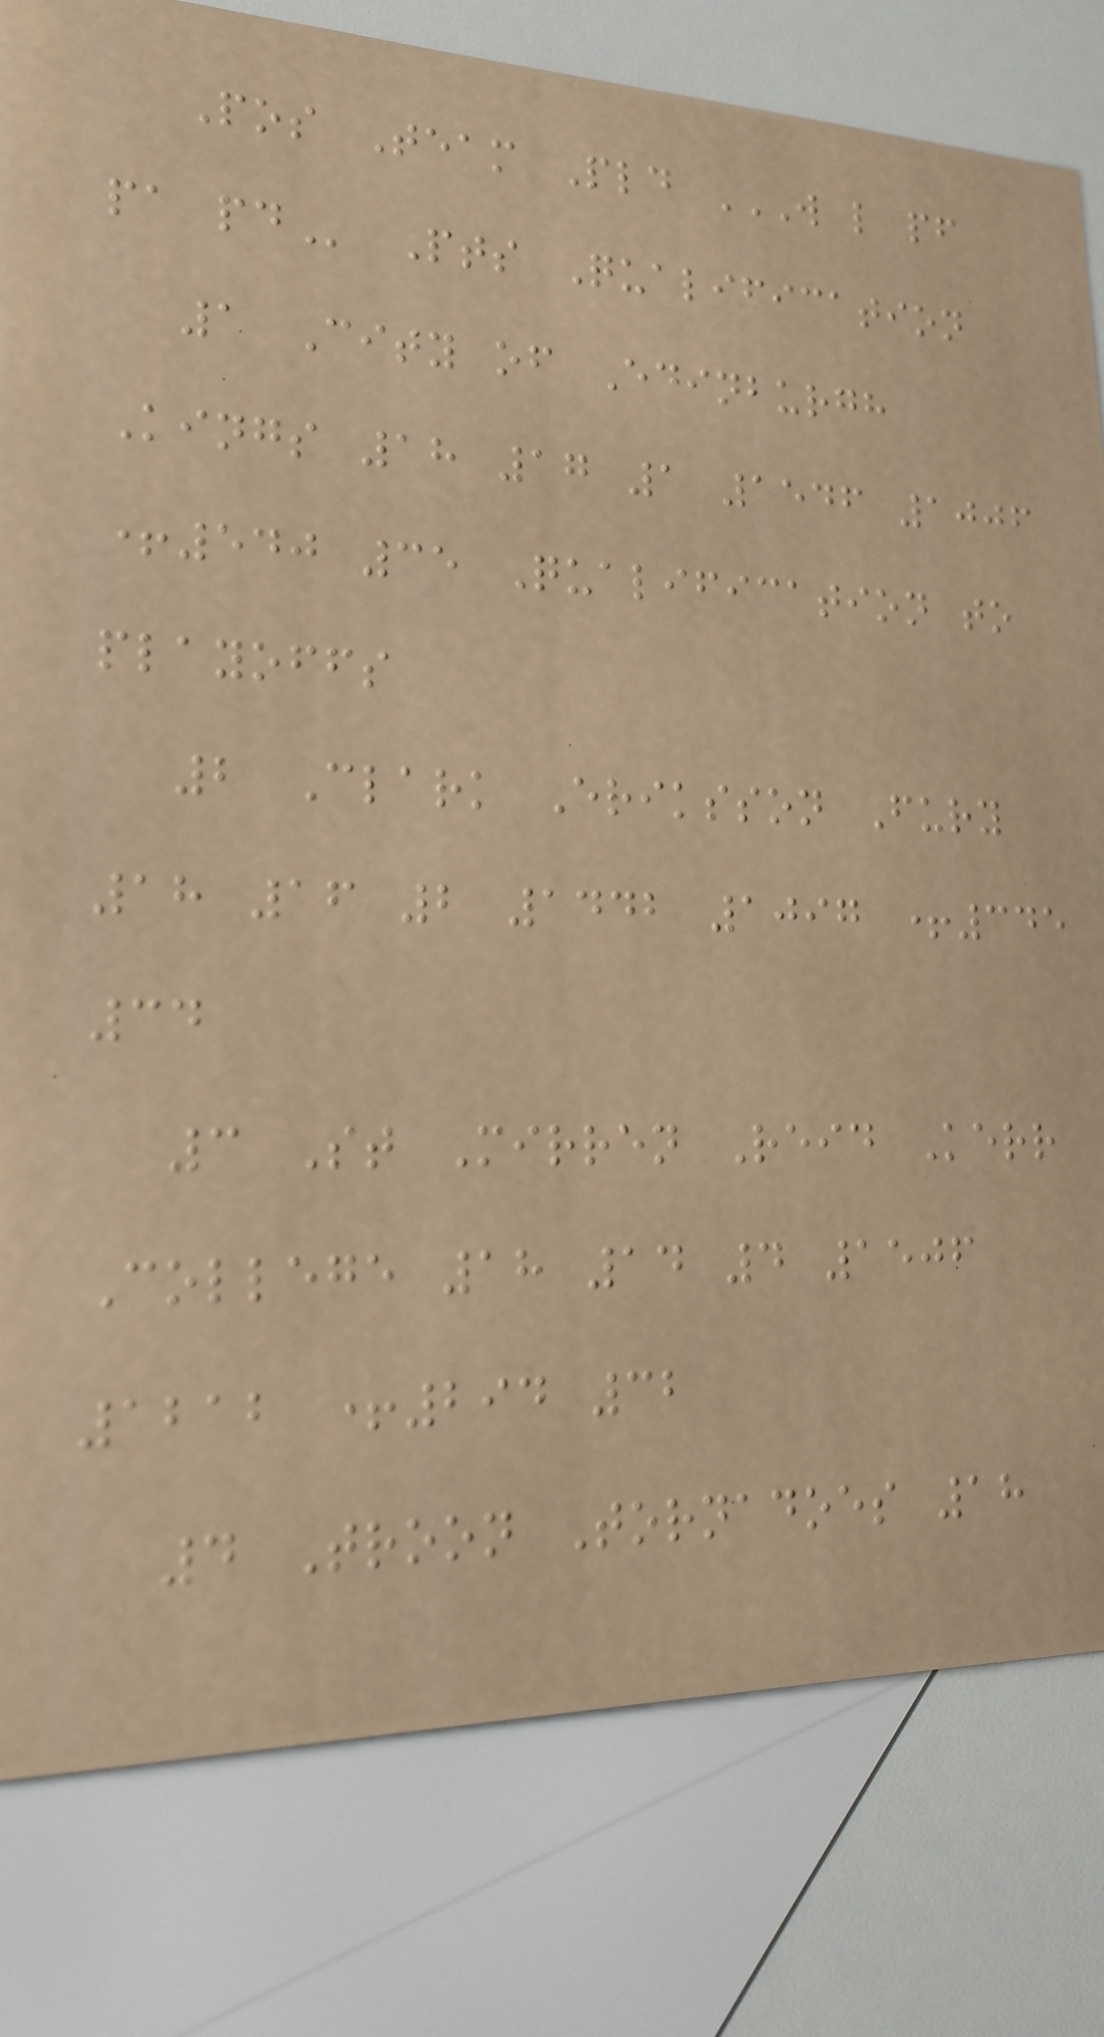Pos Team Pld W L PF
PA PD Pts Qualification
1 City of Edinburgh
Kings 18 17 1 1546 1006
+540 35 Qualification to
playoffs
2 Clark Eriksson Fury
18 16 2 1442 1097 +345
34
3 St Mirren Reid Kerr
College 18 14 4 1506
1212 +294 32
4 Troon Tornadoes 18
